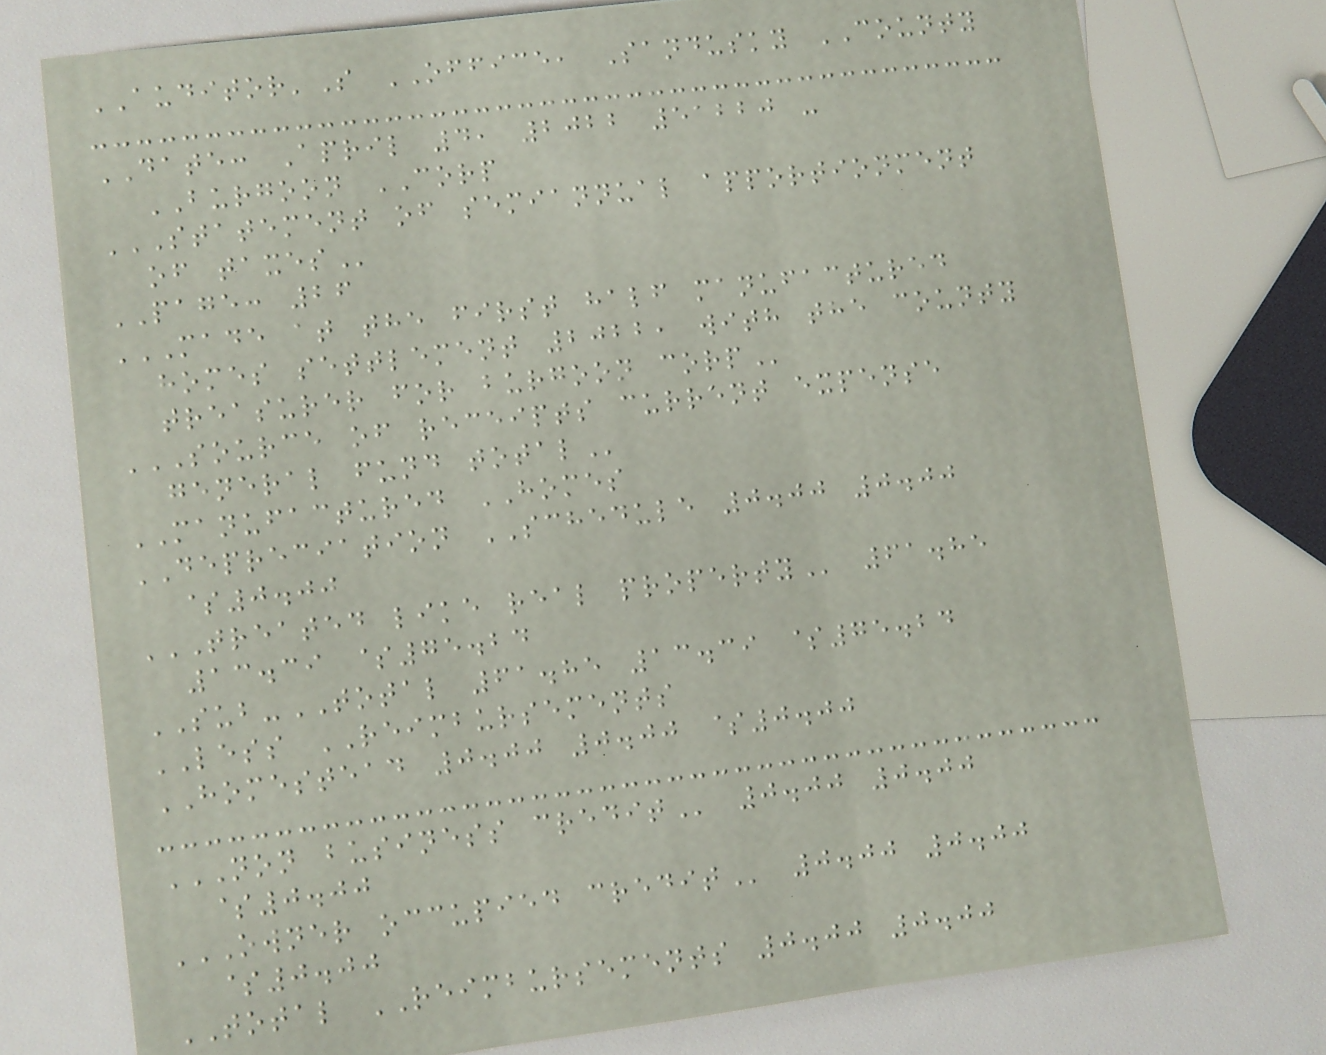AUDITOR'S OFFICE, Sandusky COUNTY
DATE: April 4, 2022 51220 -
BURGOON CORP
STATEMENT OF SEMIANNUAL APPORTIONMENT
OF TAXES
PAGE: 26
MADE AT THE FIRST HALF MANUFACTURED
HOMES SETTLEMENT 2022, WITH THE COUNTY
TREASURER FOR BURGOON CORP
SOURCE OF RECEIPTS CURRENT EXPENSE
GENERAL FUND TOTAL
MANUFACTURED HOMES
DEPRECIATION SCHEDULE 0.00 0.00
$0.00
TREATED LIKE REAL PROPERTY 61.85
13.39 $75.24
SUB-TOTAL 61.85 13.39 $75.24
LESS REIMBURSEMENTS
HOMESTEAD 0.00 0.00 $0.00
NON BUSINESS CREDIT 0.00 0.00
$0.00
OWNER OCCUPIED CREDIT 0.00 0.00
$0.00
TOTAL REIMBURSEMENTS 0.00 0.00
